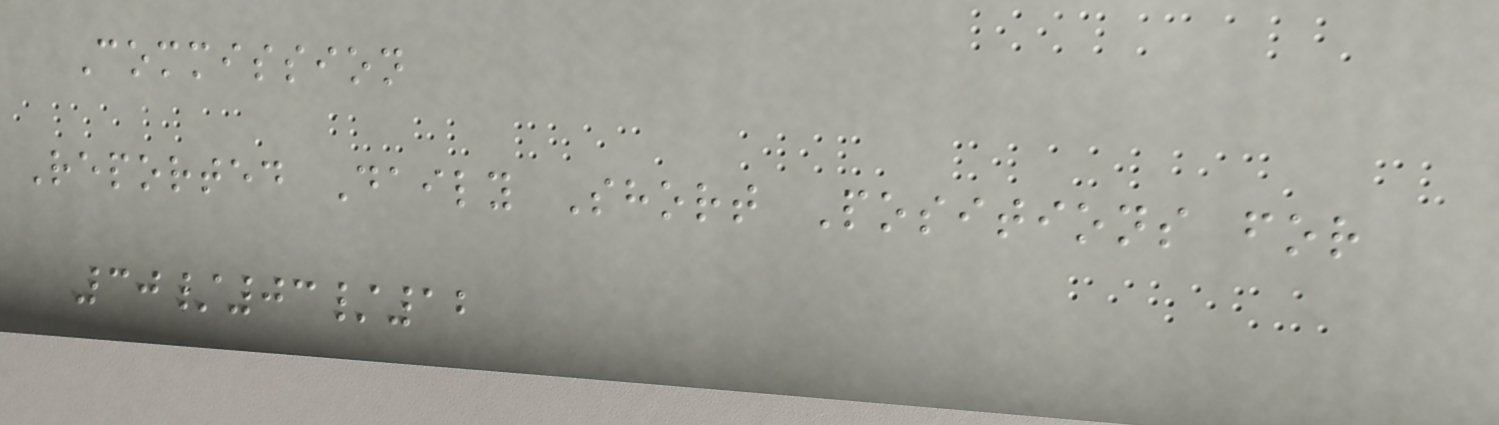Commission
Reported Daily Short Positions for
30/03/12
